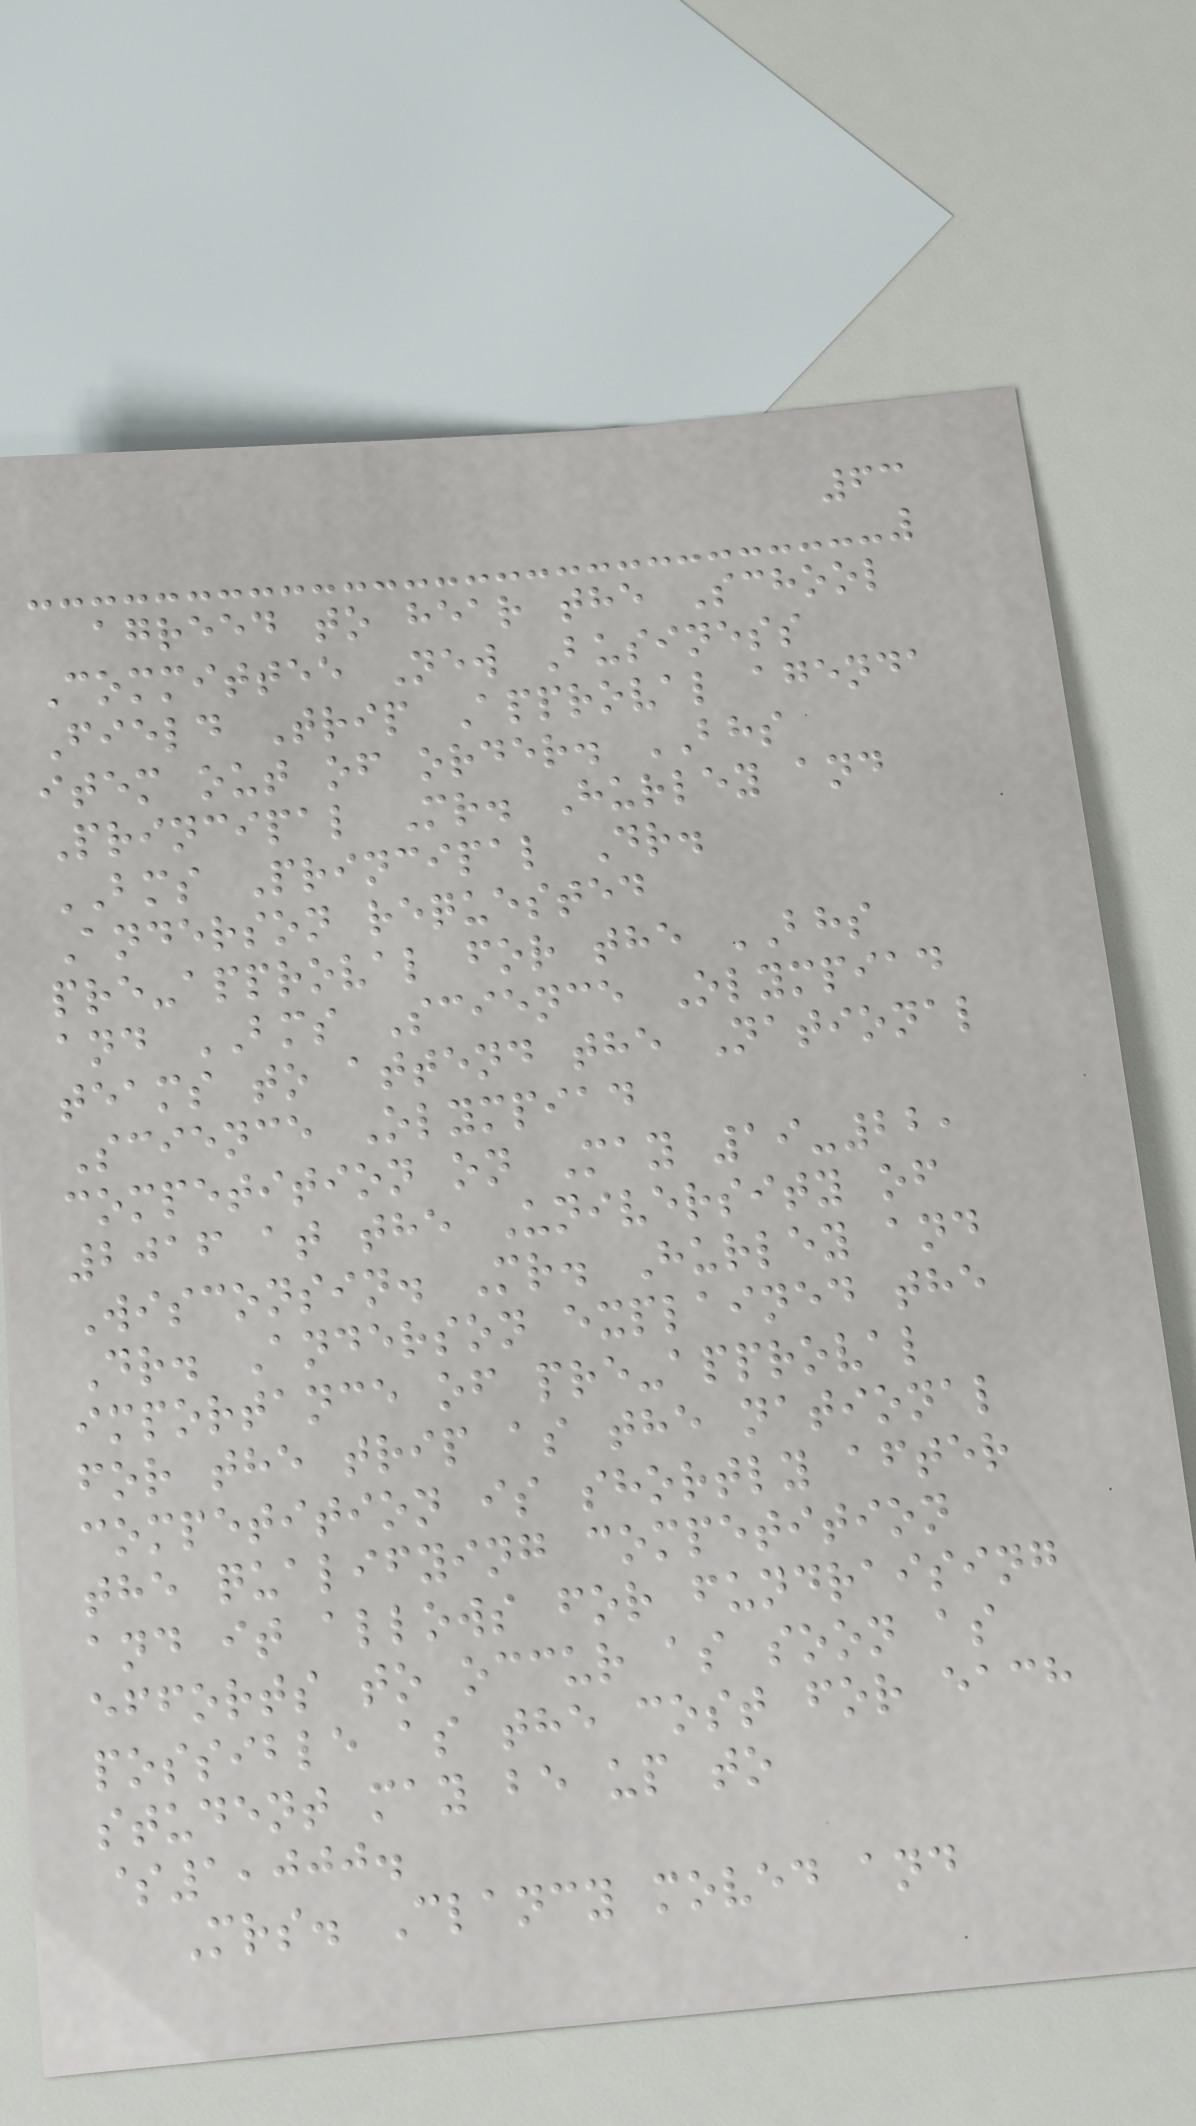63
agreed to hear the School
Committee New Business
Field Trip Approval agenda
item out of order. BHS
Principal Mr. Hurley and
BMS Principal Dr.
Anderson requested
pre-approval for the BHS
and BMS Science Olympiad
teams to attend the National
Science Olympiad
competition on May 19-22,
2016 at the University of
Wisconsin. Mr. Hurley and
Dr. Anderson explained the
importance of pre-approval
for the trip as the national
competition is shortly after
the qualifying competition
and it allows for fundraising
efforts to occur as soon as
possible as the cost for each
student may be up to
$1,000.
Mrs. Clancy moved and
